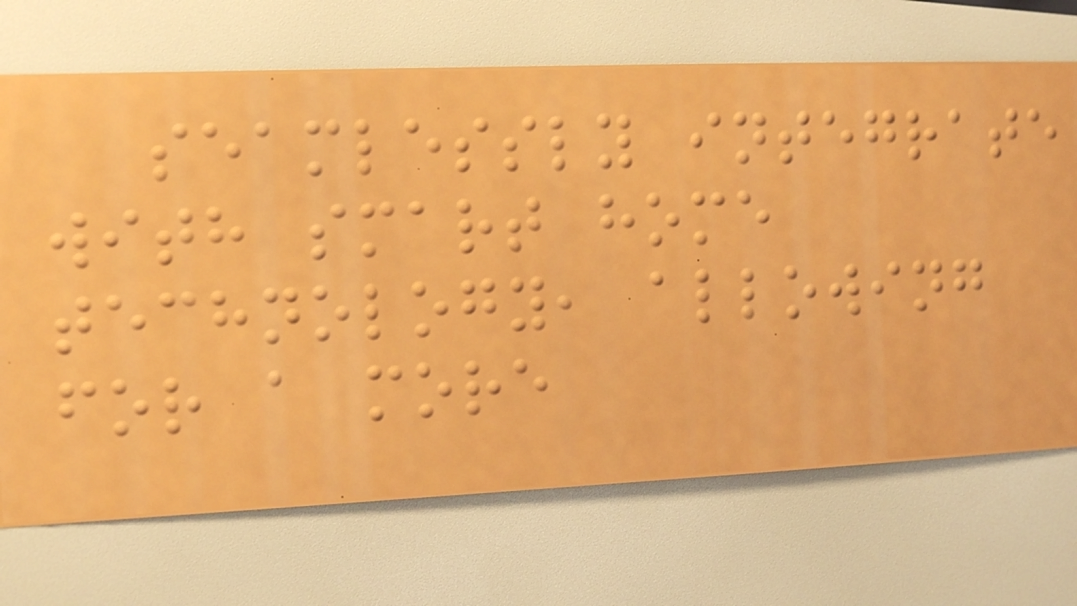seamlessly integrate
with smart home
technology, allowing
for a more
